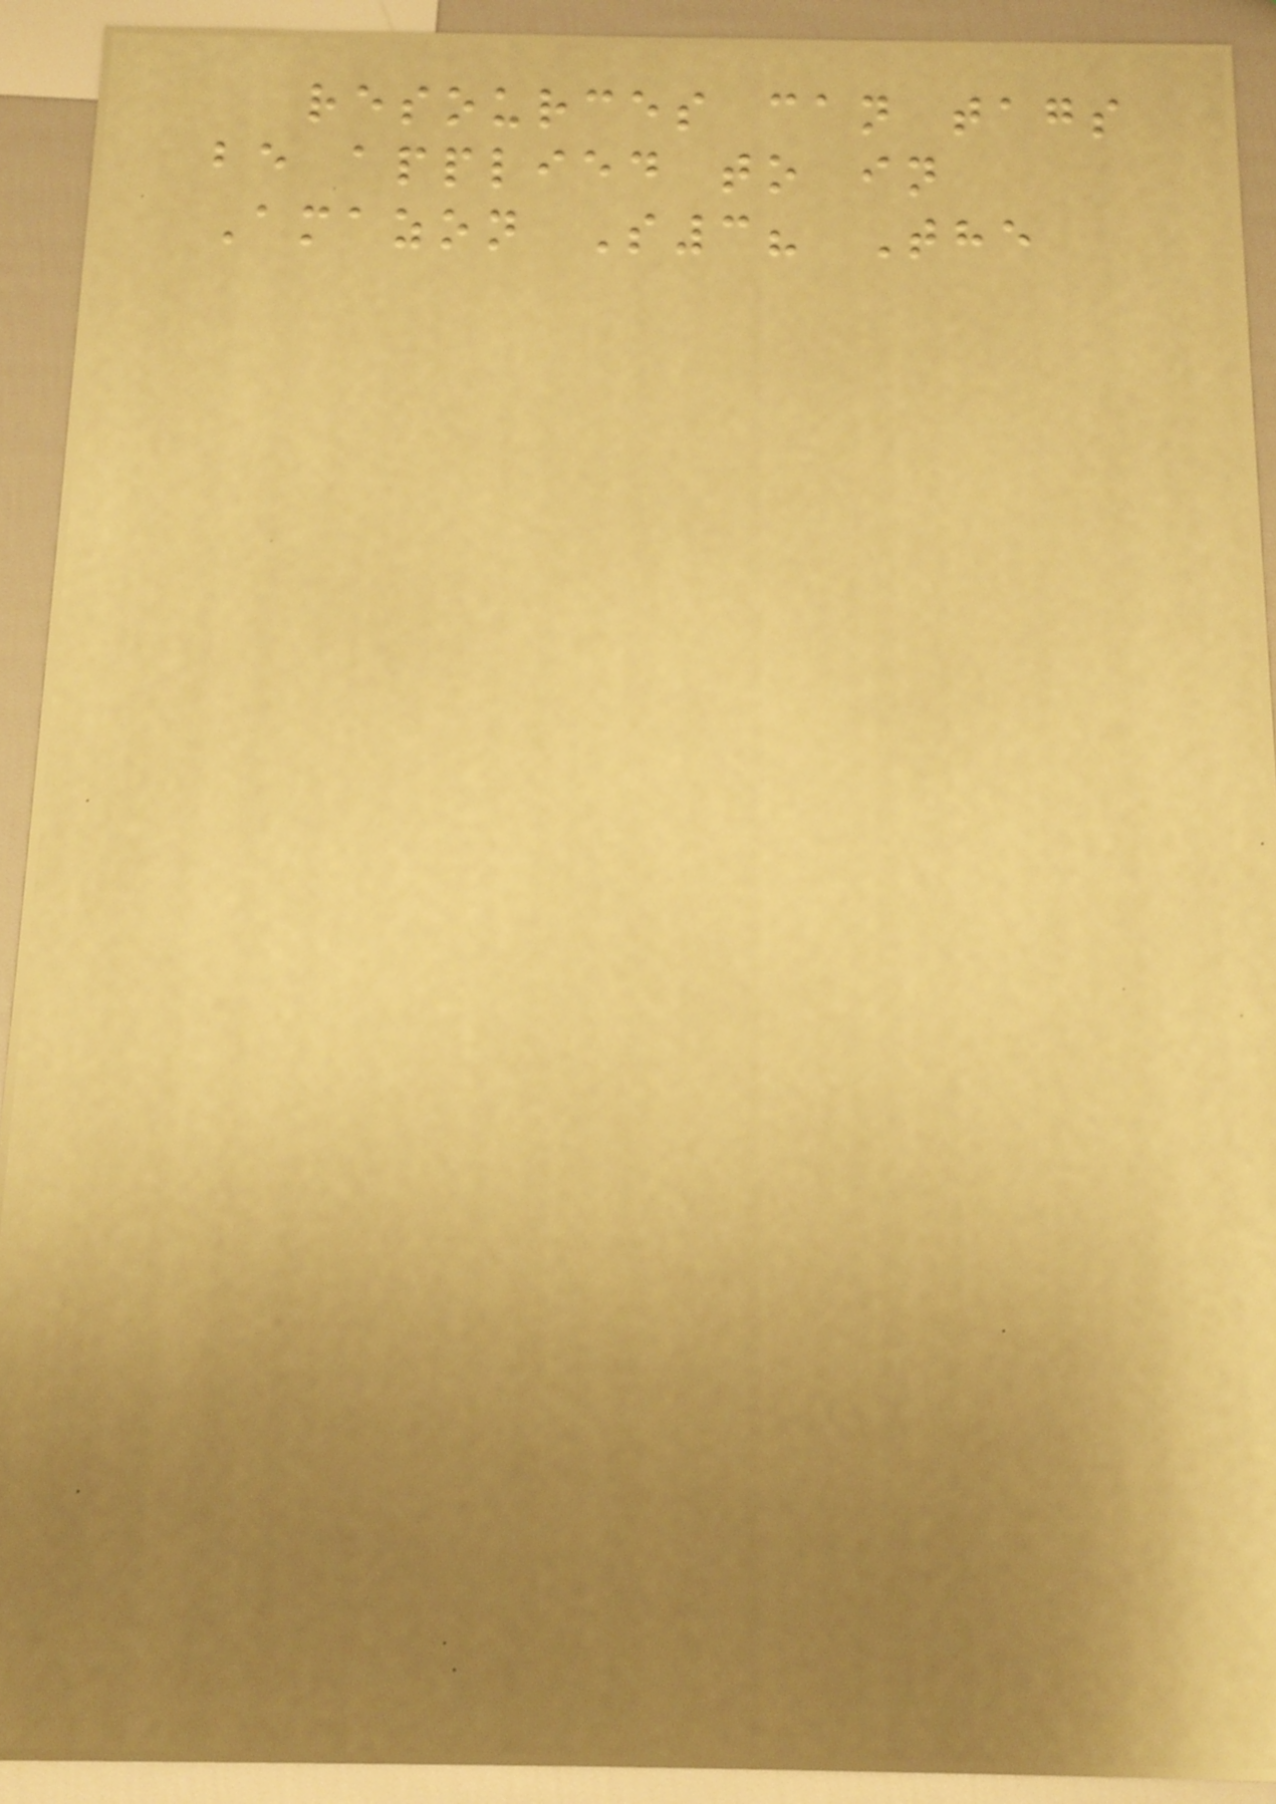resources can tags
be applied to in
Amazon S3? The
